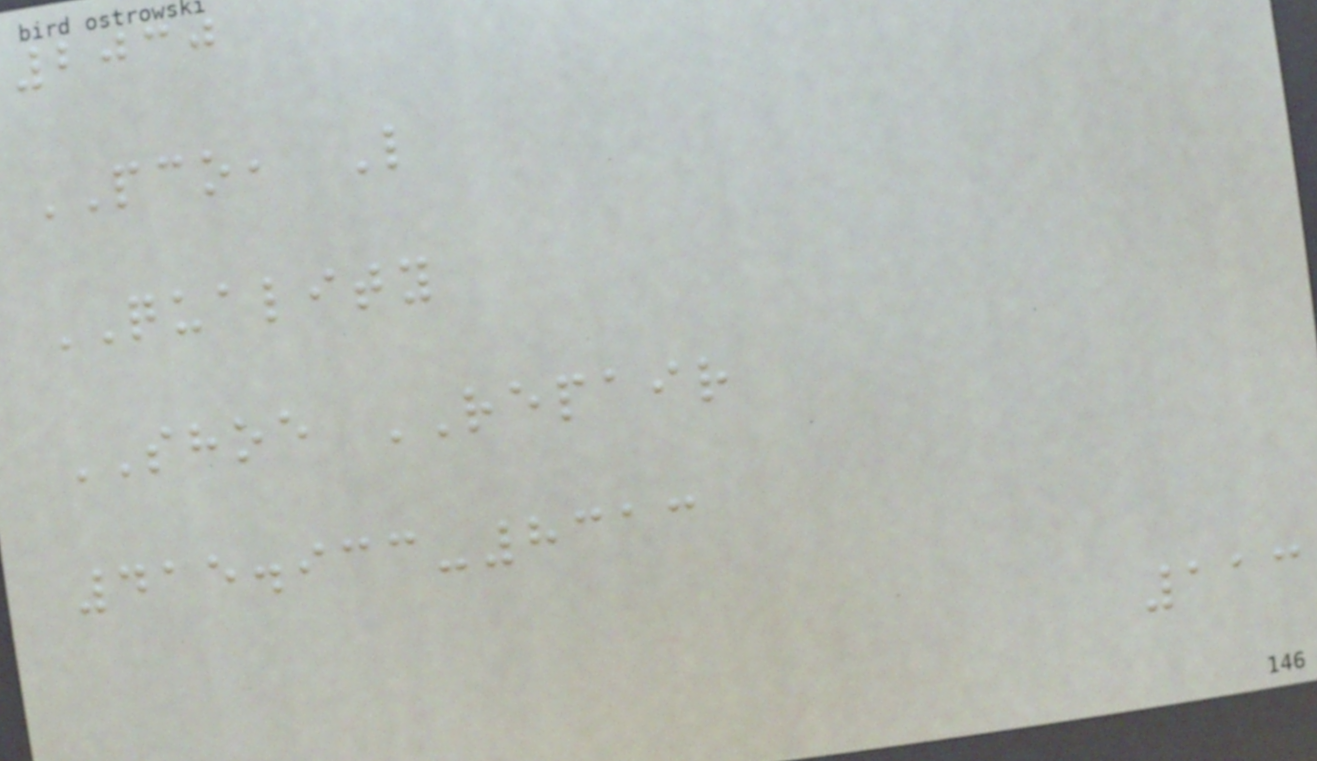2030
PCO, L
QUALITY
SHOE REPAIR
415.933-8313
113
